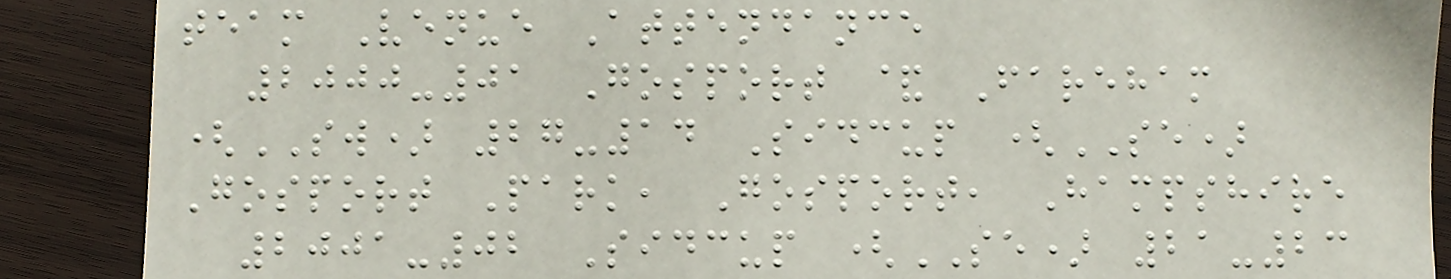team Venue Attendance
2000-01 Gosport & Fareham
(SW) 27-14 Sidcup (SE)
Gosport Park, Gosport, Hampshire
2001-02 Sidcup (SE) 21-23
